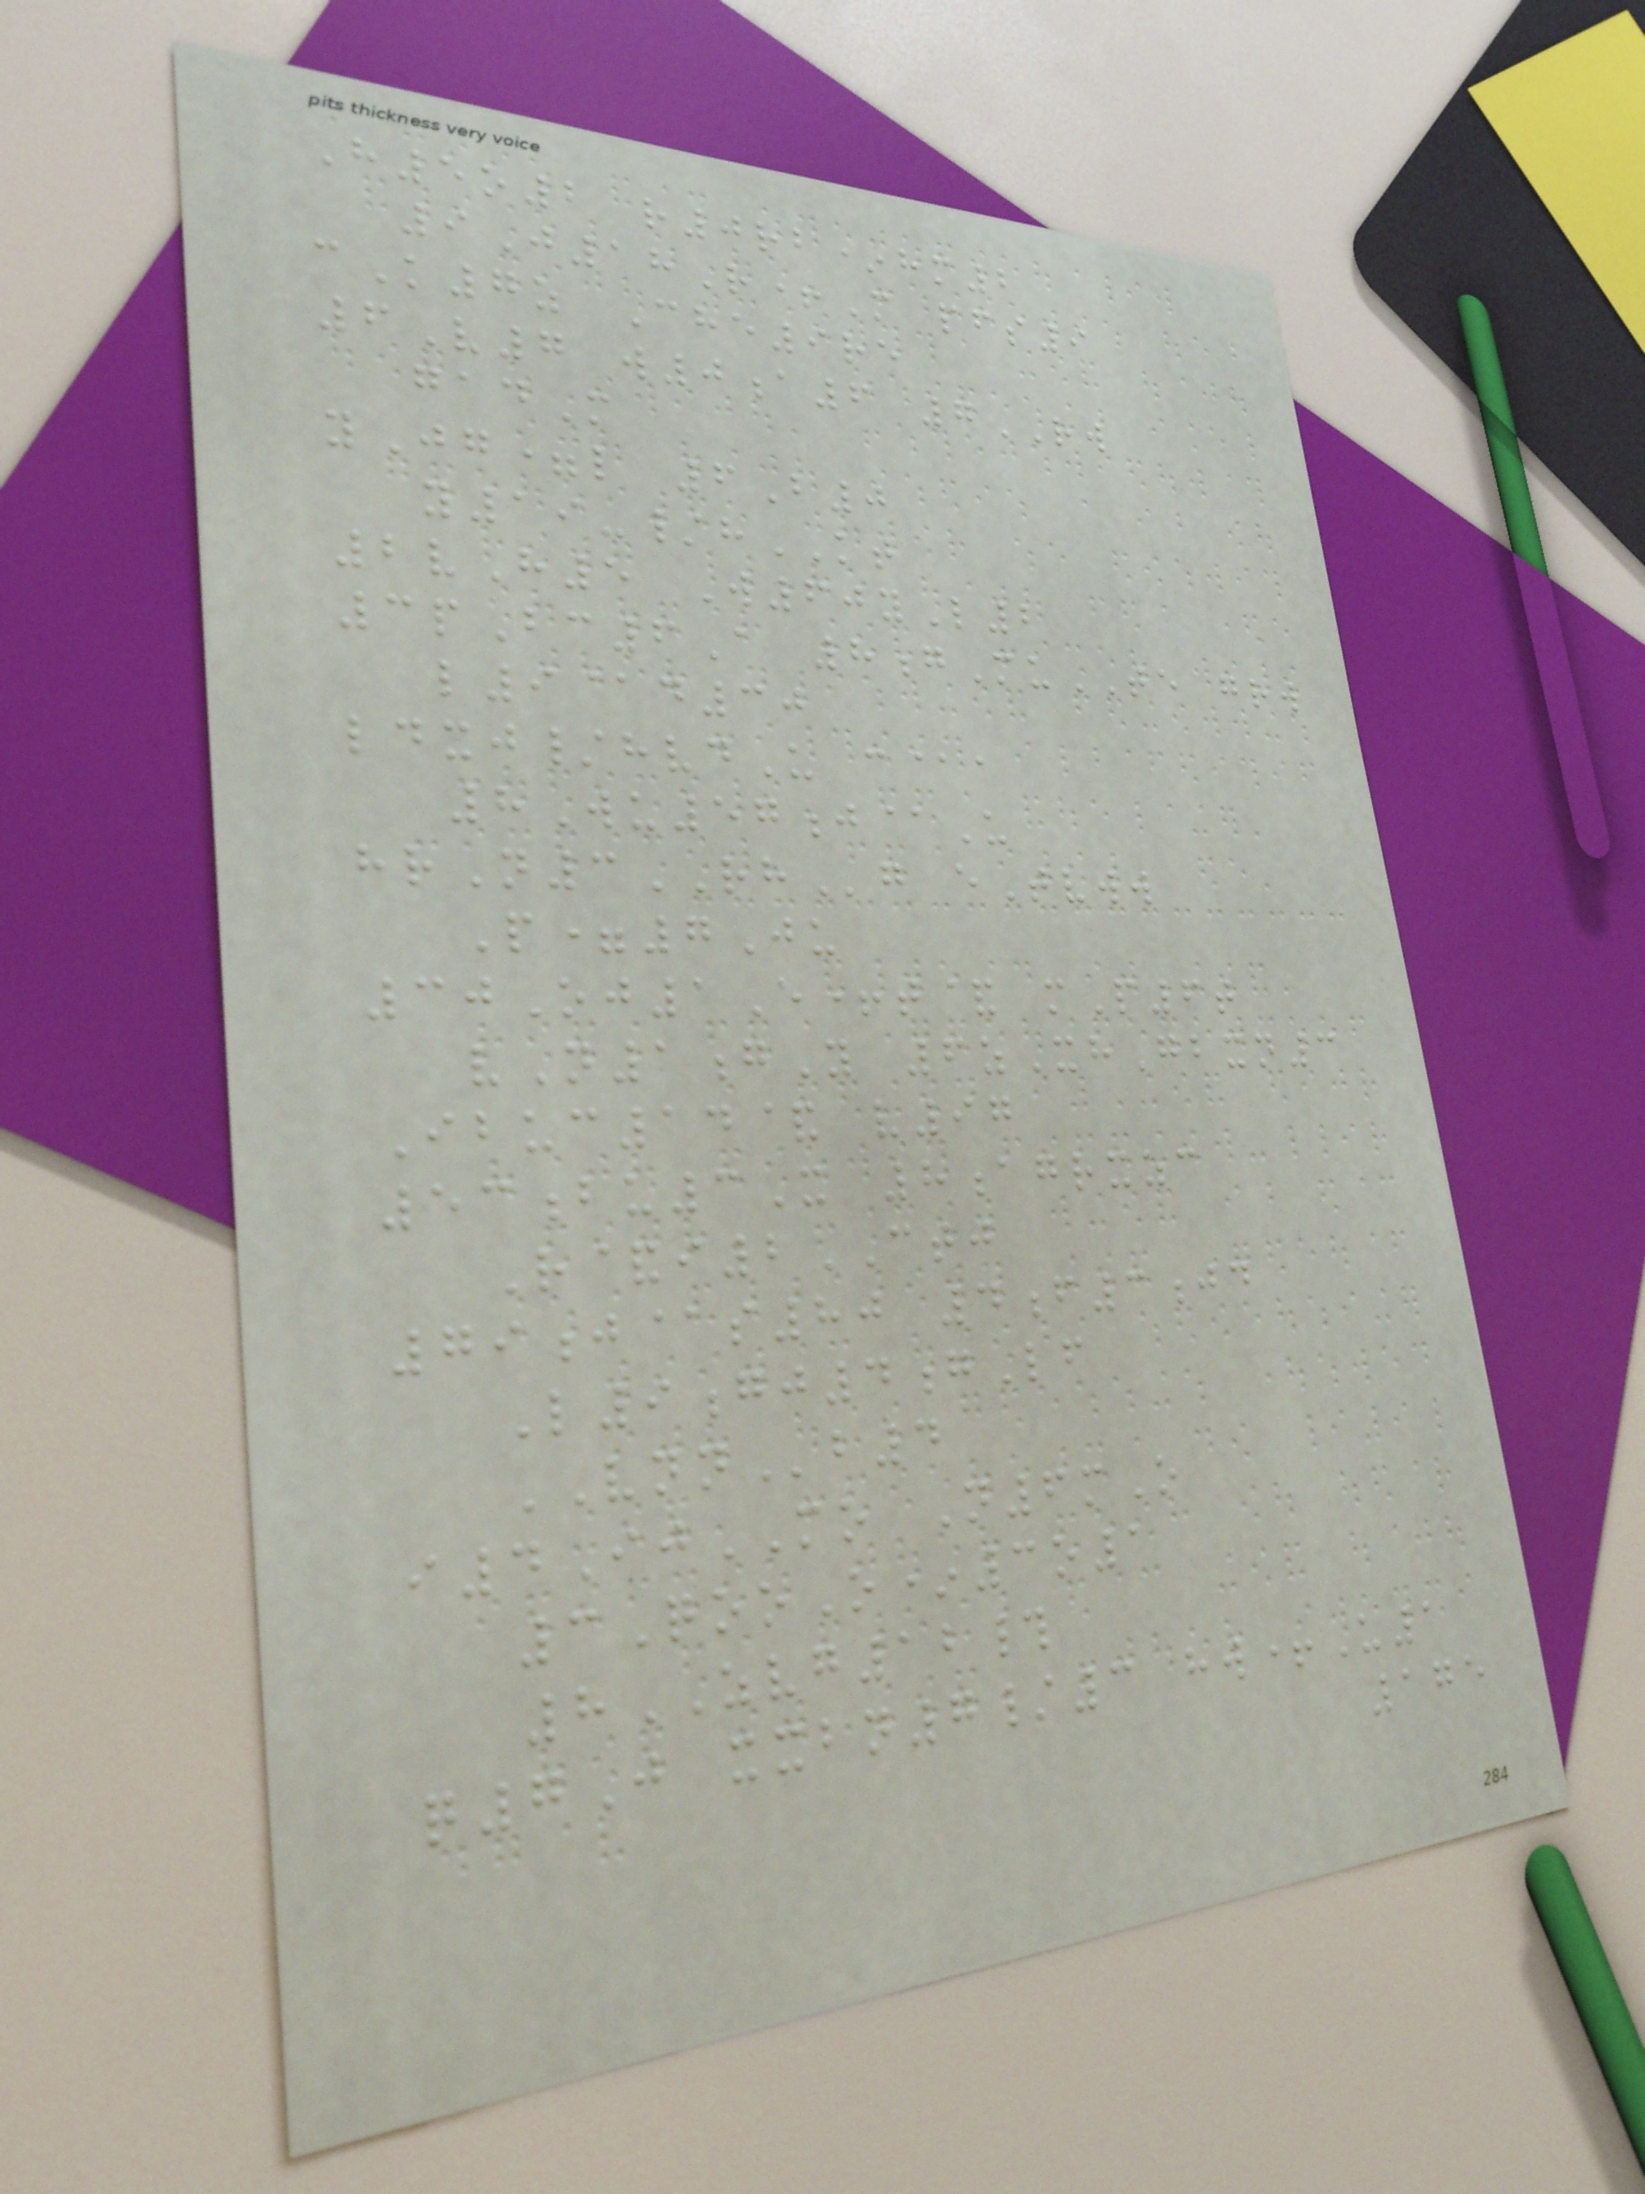H5o2 r0rb*hm2
9J18R+M pfs9
cK7z Che9re
6V7 w0a6 7RW
gadM
yJg=l 6B0
y19-/hKT
2vH5 W60yL2
3pBc6A 8gMuTE grw
l9@d30
ldxj/hvdU c@a
8Wu57j@U
hrN3RHg eTvww
P=7Ju
30Oj1E+t& mP6t
vN1gY 6zXhGbxn3
Ibuc14& v97
53bu3X 8agrxzc
R&i2CTJ
79j@s80 4f3jd
L9gj4gLf
VNNb4
i4IjMO N6mO
3QooO*3o1
8ZVG12#
q7J xxbn7/3 hw+U1
175
